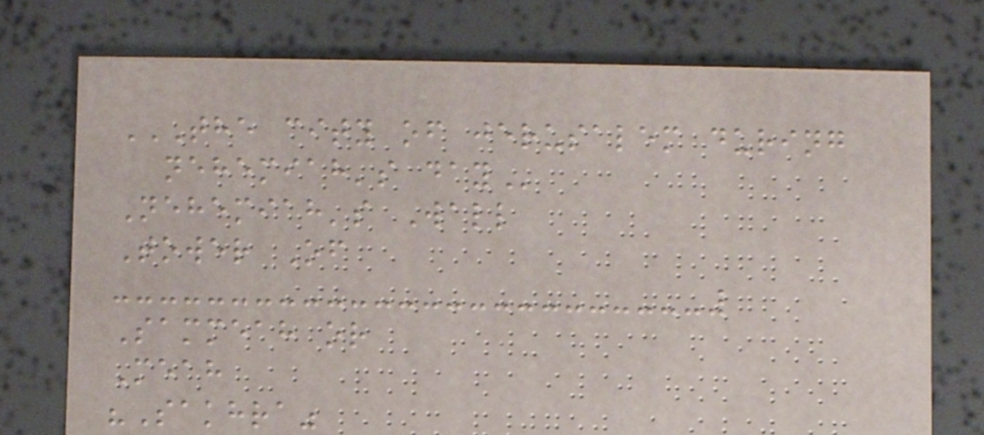THE CITY OF JERUSALEM DURING
NEHEMIAH'S DAY
Nehemiah's Wall
Tower Of
Sammeah or
Meah
"Sakhra"
